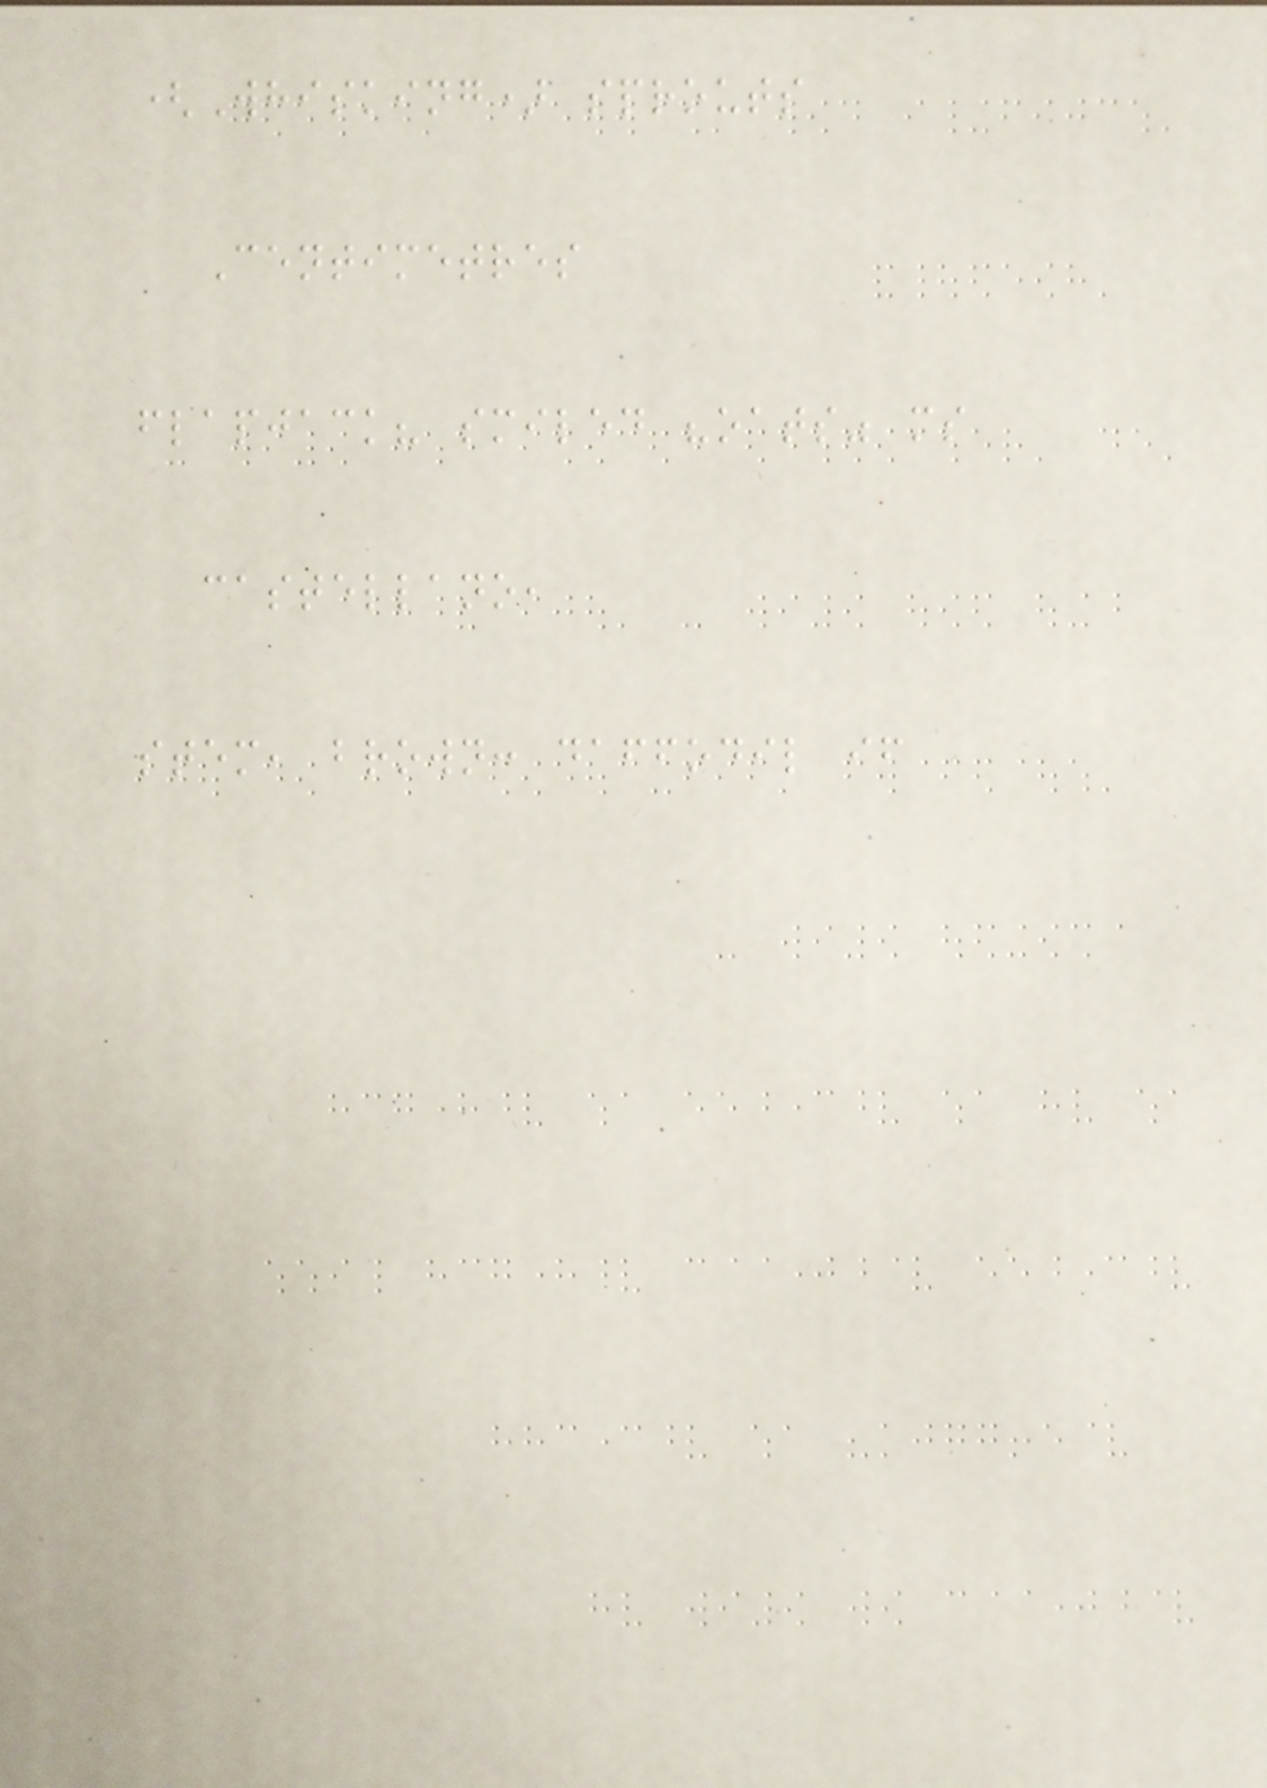(Whisking) sprouts
Centimetres
flapjack? smiled "oats" ms
castellano,
stem, brown: daffodil if
